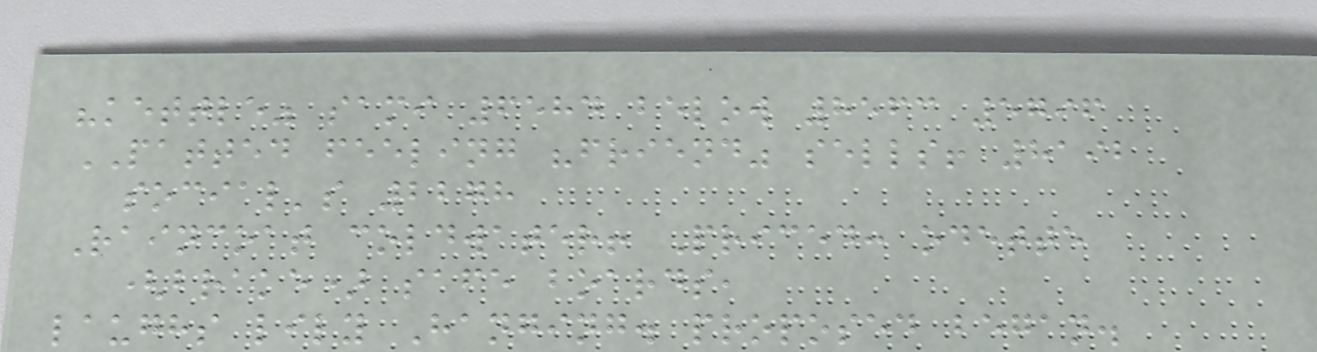"kettle" sami 6584 below 8563 5796
PATTED feeling "friend" sells! 8192
social's 2278
Raincoat coldwater! Priced: odette
(brake) safe boards,
laughs lily Hanging. proposed began.
